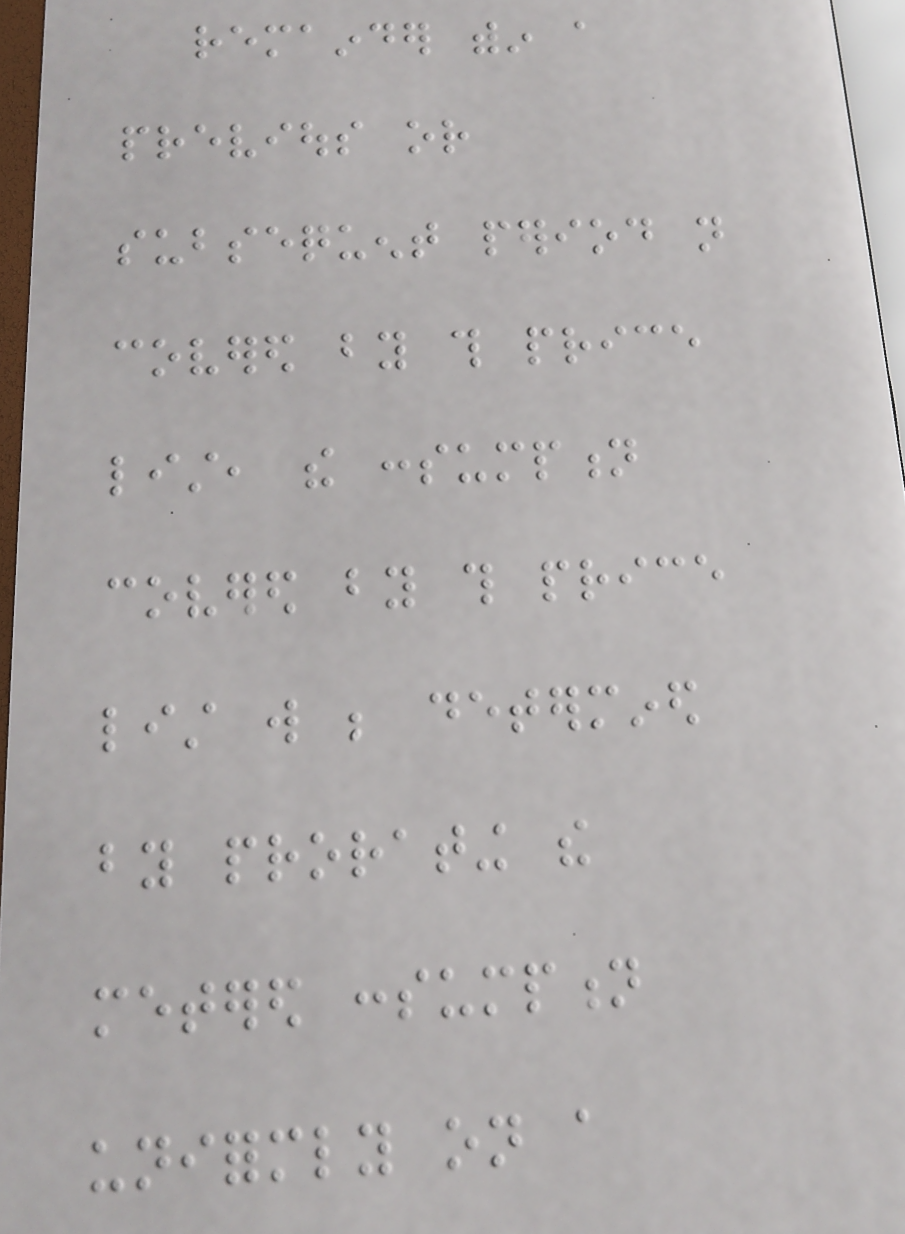remainder within a
previous or
subsequent period not
covered by this price
list, the consumption
covered by this price
list will be determined
by prorating the
metered consumption
uniformly on a
